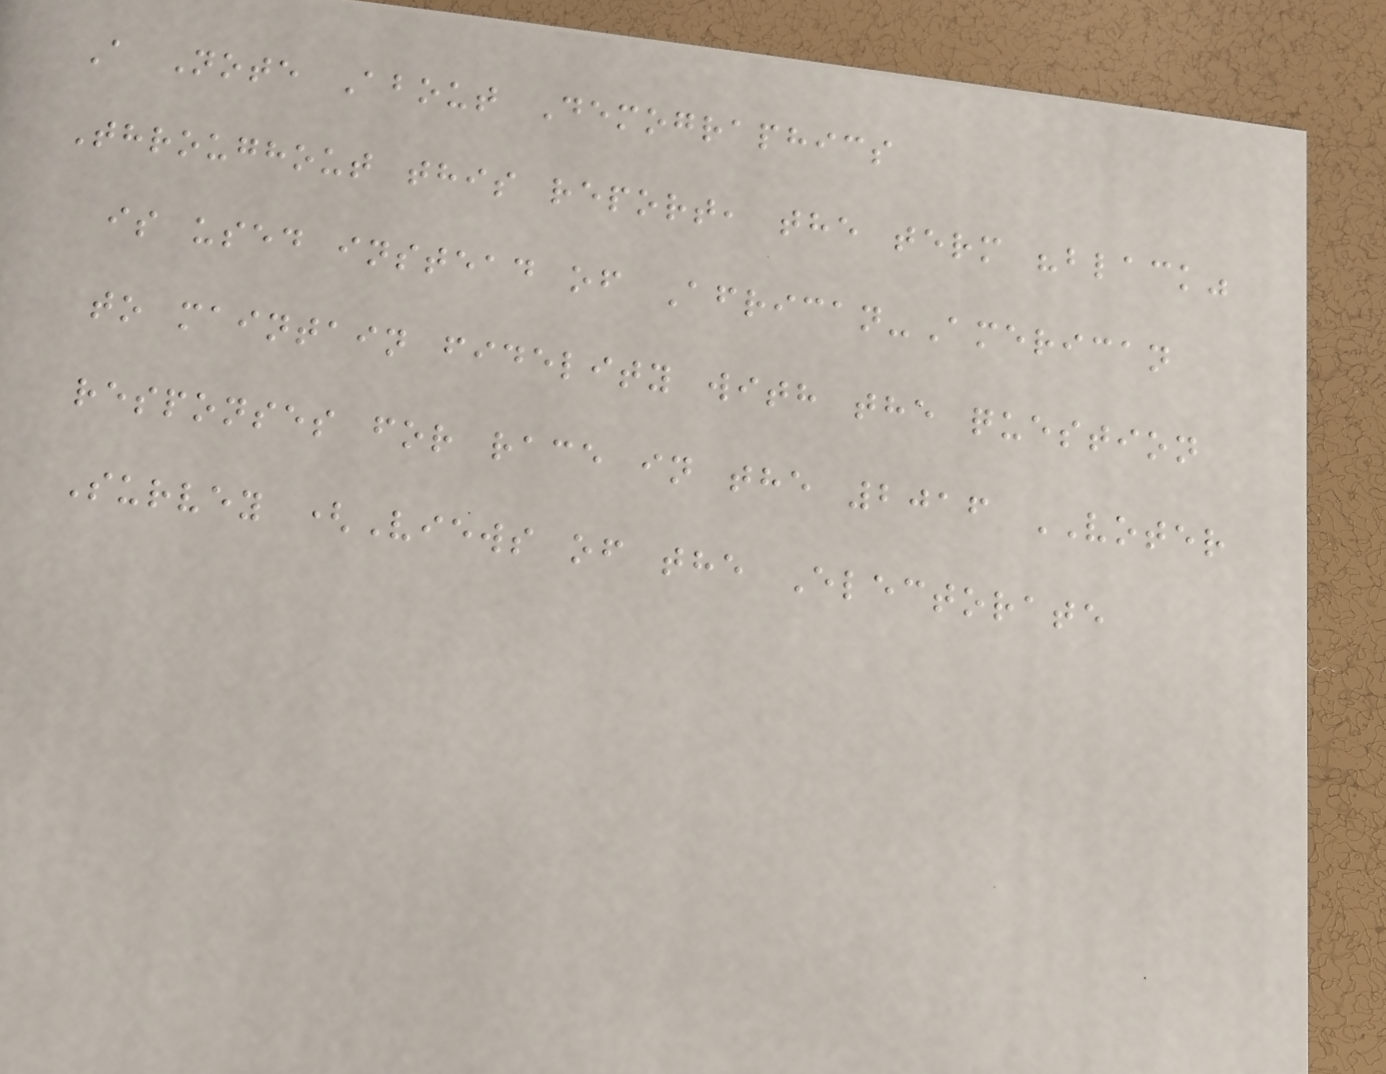A Note About Demographics
Throughout this report, the term "black"
is used instead of African-American
to maintain fidelity with the question
responses for race in the 2016 VOTER
Survey (Views of the Electorate
